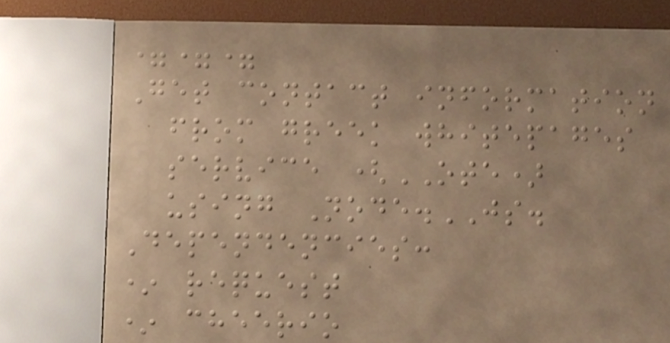===
Get contact information
from greek whitepages
service (OTE)
using Node.JS.
Dependencies:
* request
* cheerio
